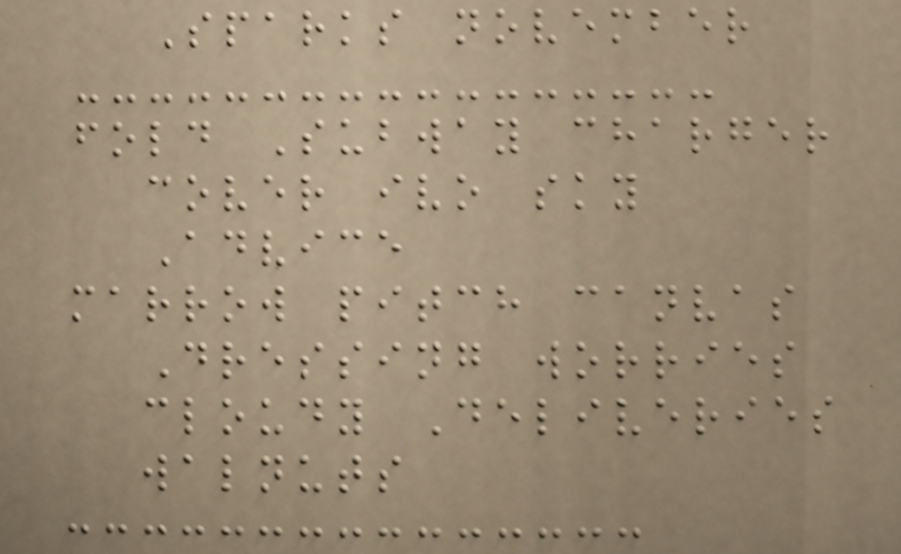Sparks november
fold Subway charger
cover ivo sky
Advice
marrow pitch canvas
Dressing worries
cloudy Deliveries
walnuts
